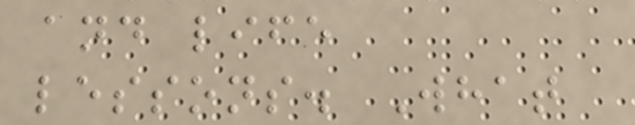and life
lessons. What
